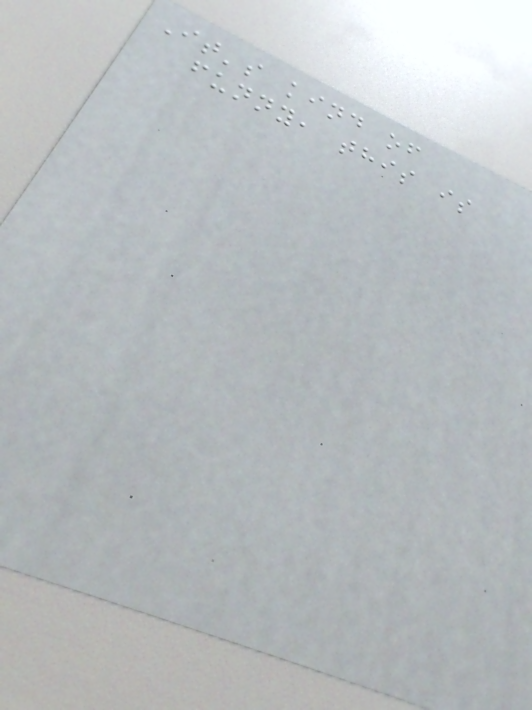It's kind of
funny, this is
